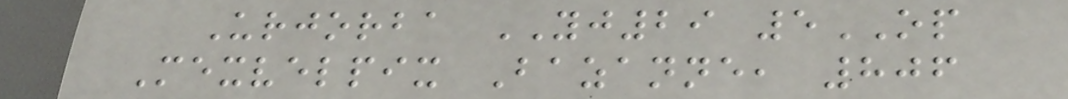Urjorba YJ29 5OP
Mexvelpix Bazanne, 806
